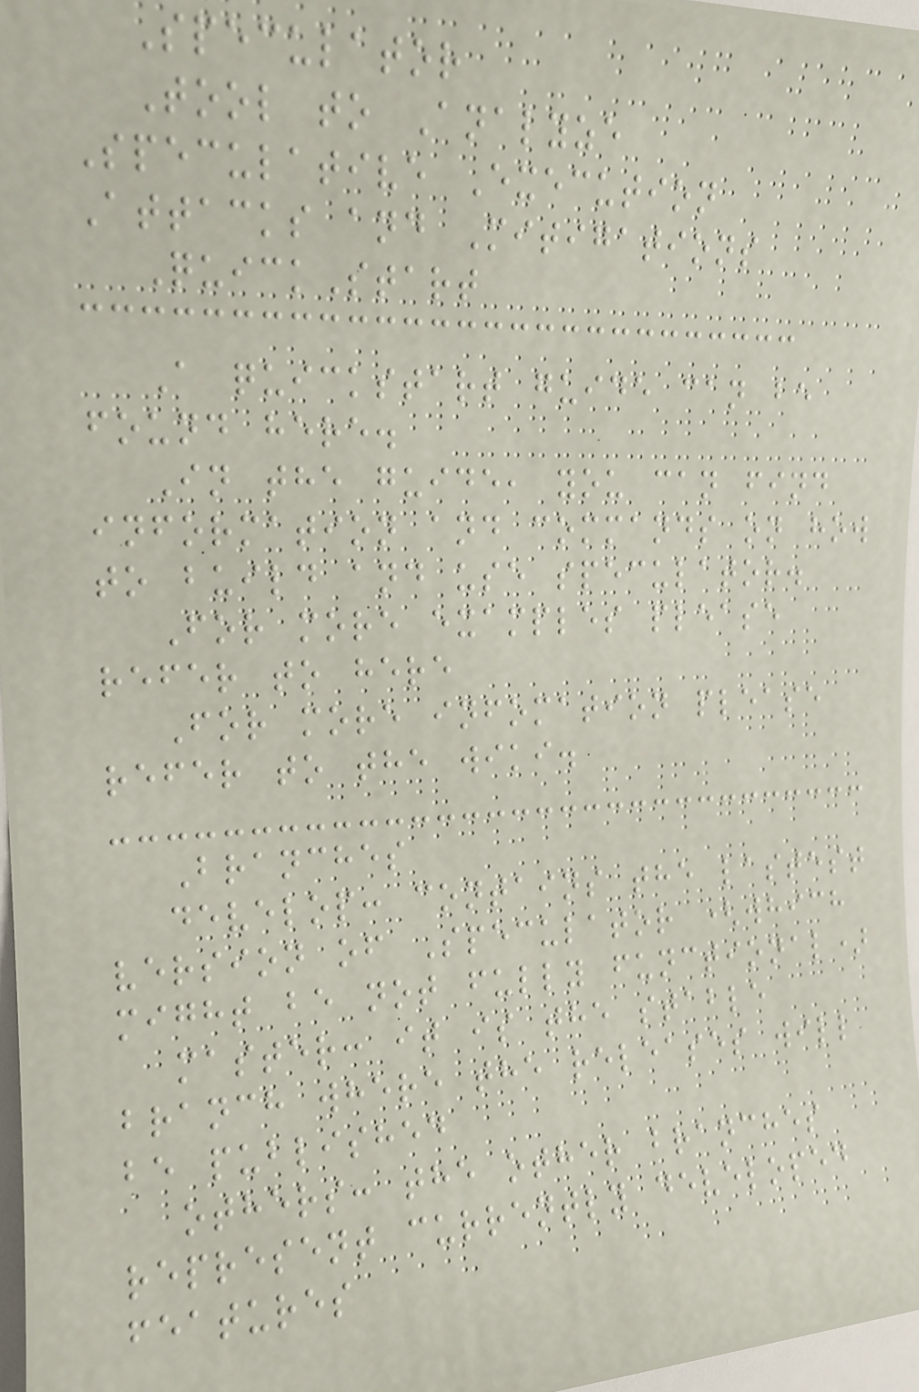Speculator
Tool to Analyze
Speculative Execution
Attacks and Mitigations
QuickStart
A quickstart guide can be
found here.
In the guide, you can find
information and commands on how
to build and use speculator.
For more examples please
refer to here
For more infomation please
refer to the wiki.
Branches
develop: contains the lastest
version of Speculator (which
might be not fully functional)
master: it is the stable
branch where the releases will
be published
others: the other branches
represent currently developed
features
